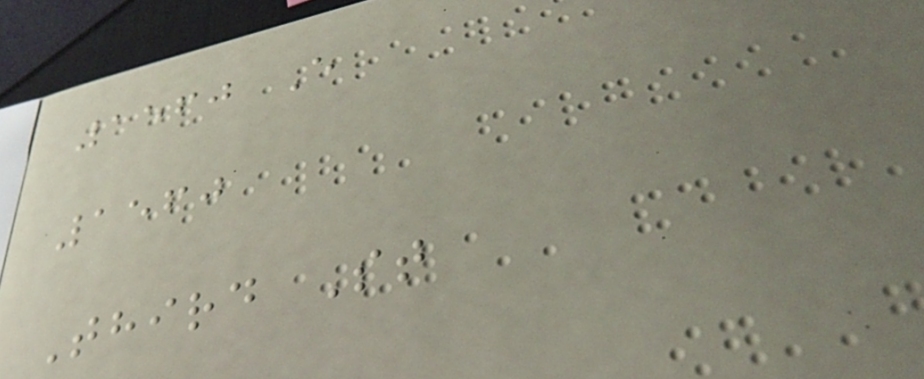1560 E
1560
Third St
